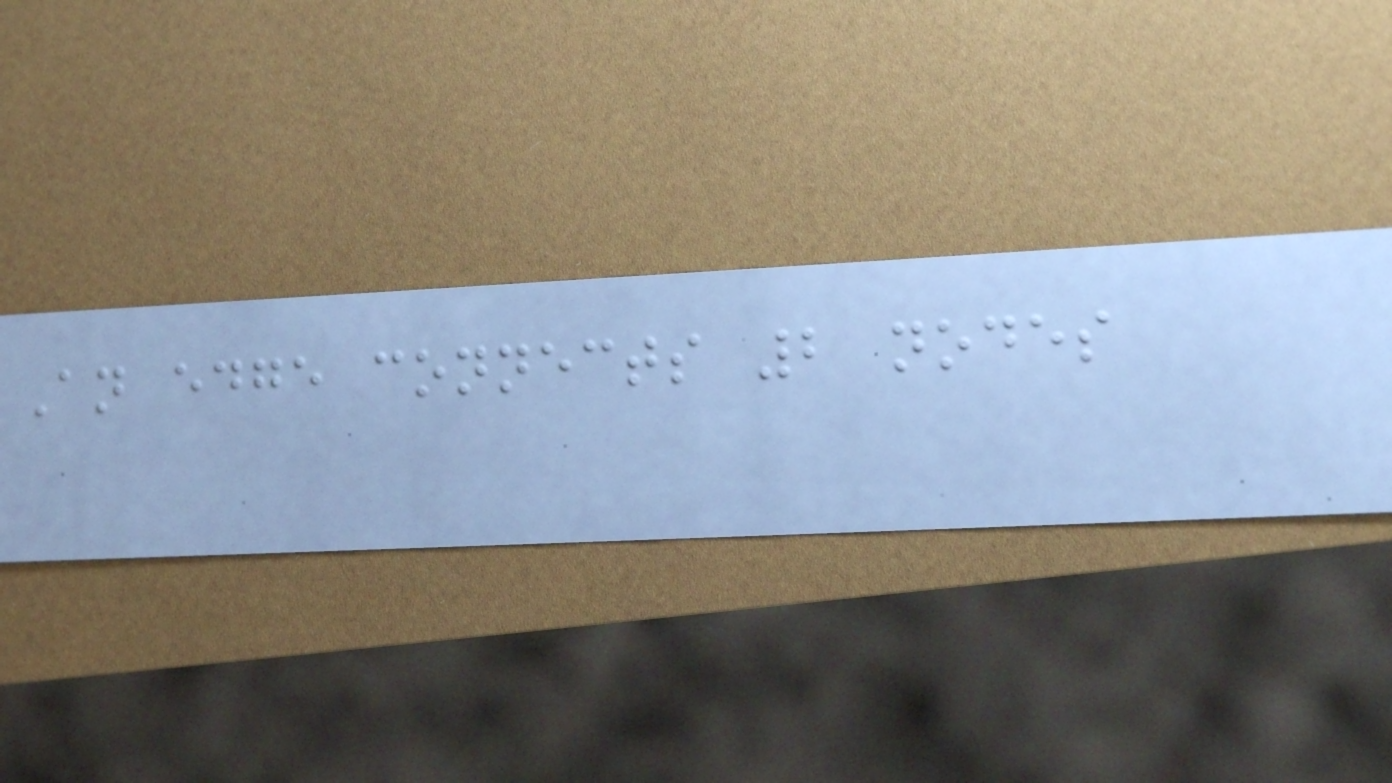An edge connects 2 nodes
